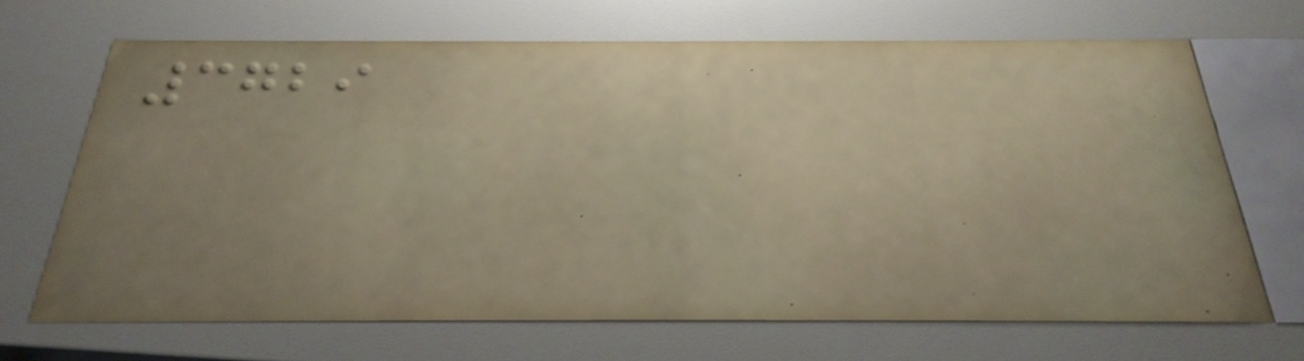3729
